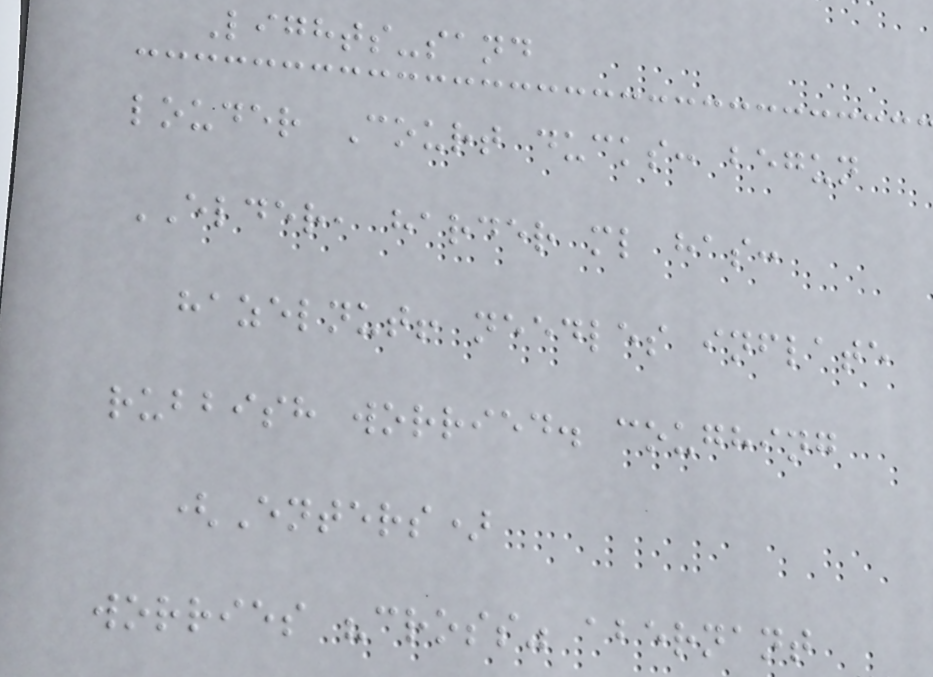Lights-sand
louder Court ducks: begun
ELDER, harder ml has:
hazelnut! needles inflate
rubbish worried. coughing
(Enters)
worries "cross" abernant
